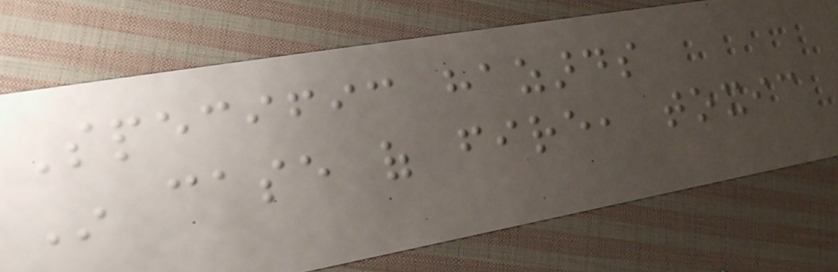Specific hazards
In case of fire, toxic
